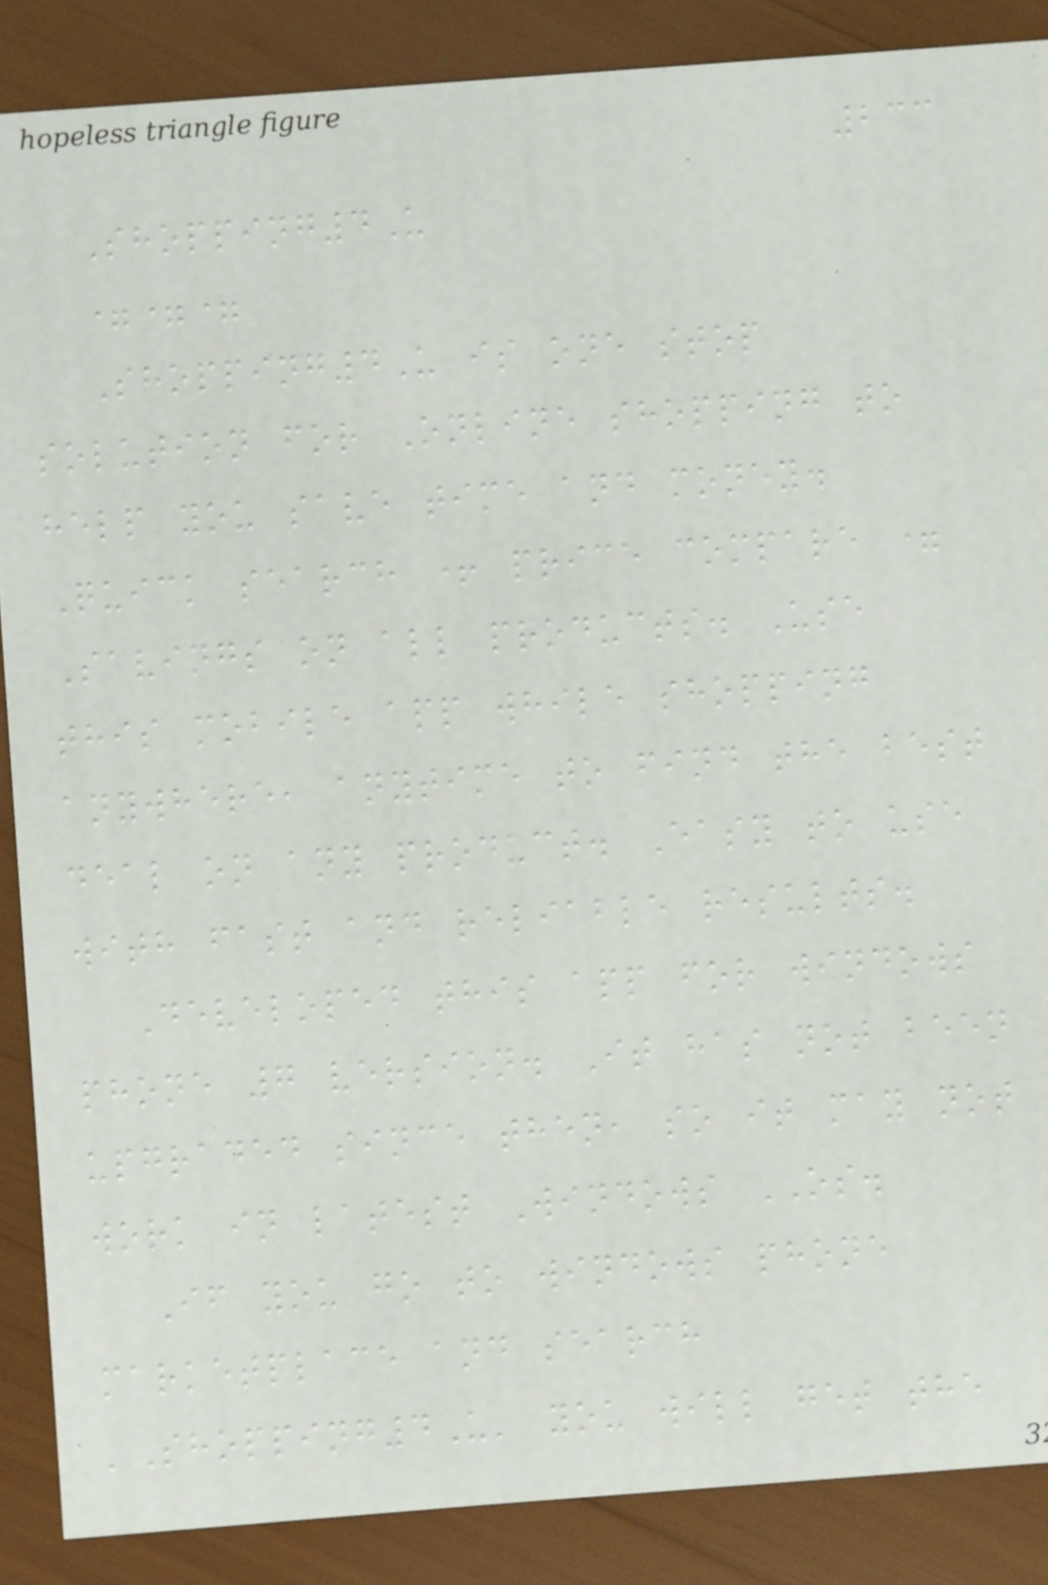233
Shopping4U
===
Shopping4U is one stop
solution for Online shopping to
help you save time and money.
Quick search + price compare =
Savings on all products. Use
this mobile app while shopping
anywhere, anytime to find the best
deal on any product. Easy to use
with fast and reliable results.
Developed this app for windows
phone 7 version. It has not been
upgraded since then, so it may not
work in latest Windows OS.
If you go to windows phone
marketplace and search
'Shopping4U' you will get the
